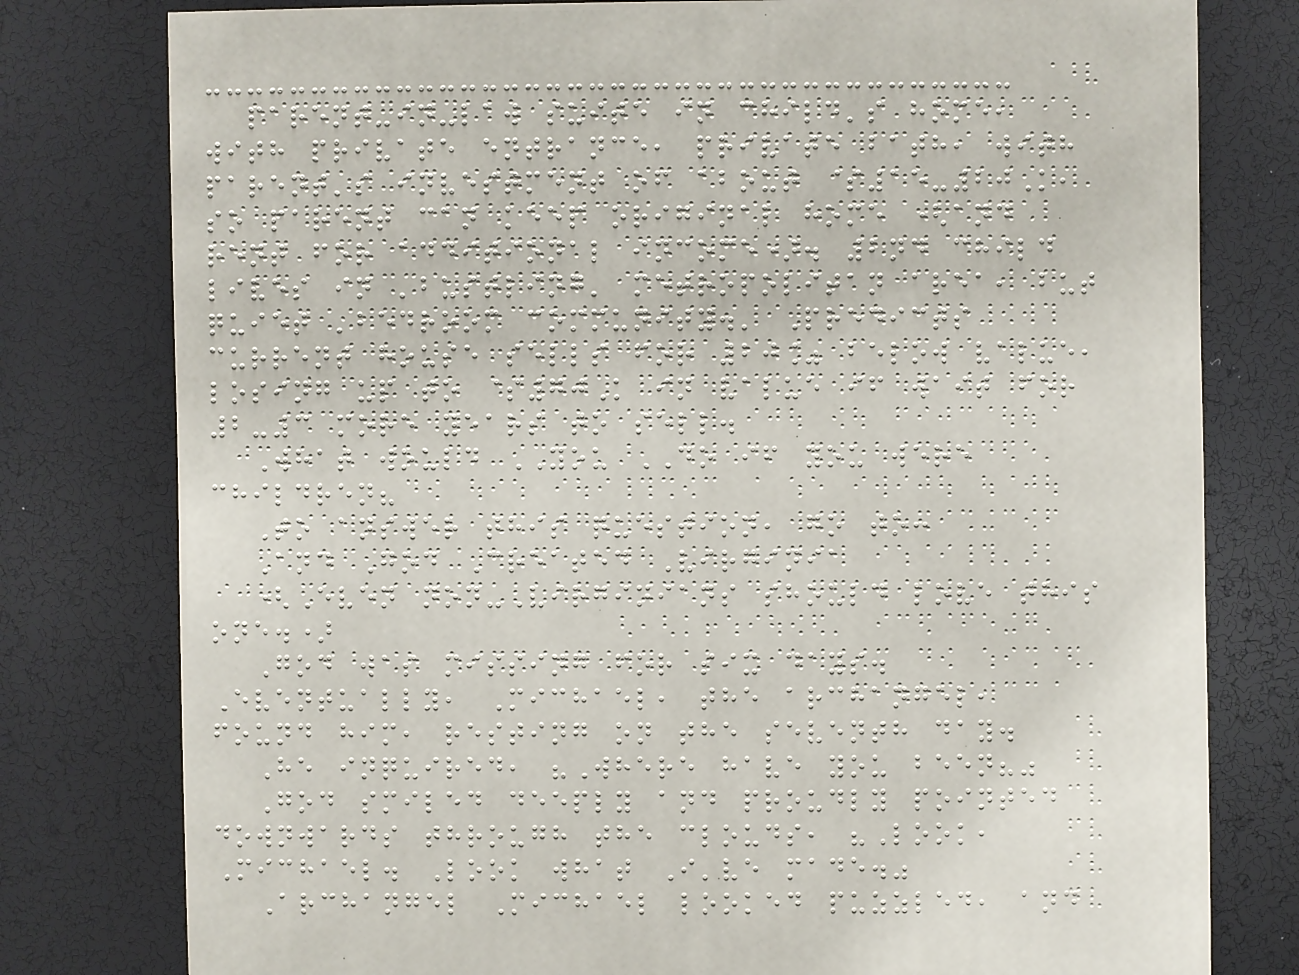parent-in-law suite in child's home,
with private entrance, private bath, with
parent's investment of about $15-20K,
so parent can keep original home (and
rent for additional income). 2nd child
lives in 'bustling' metropolitan area, but
quiet 'bedroom community.' Predicts
current house sells for 20% below value,
losing up to $70K in value if wait for
2-3 more years to sell.
What would YOU DO if you were
children?
To answer this question, go to:
And God Created Virginia
(Even non-Virginians should love this
one.)
God was missing for six days.
Eventually, Michael, the archangel,
found him, resting on the seventh day.
He inquired, "Where have you been?"
God smiled deeply and proudly pointed
downwards through the clouds, "Look,
Michael. Look what I've made."
Archangel Michael looked puzzled, and
